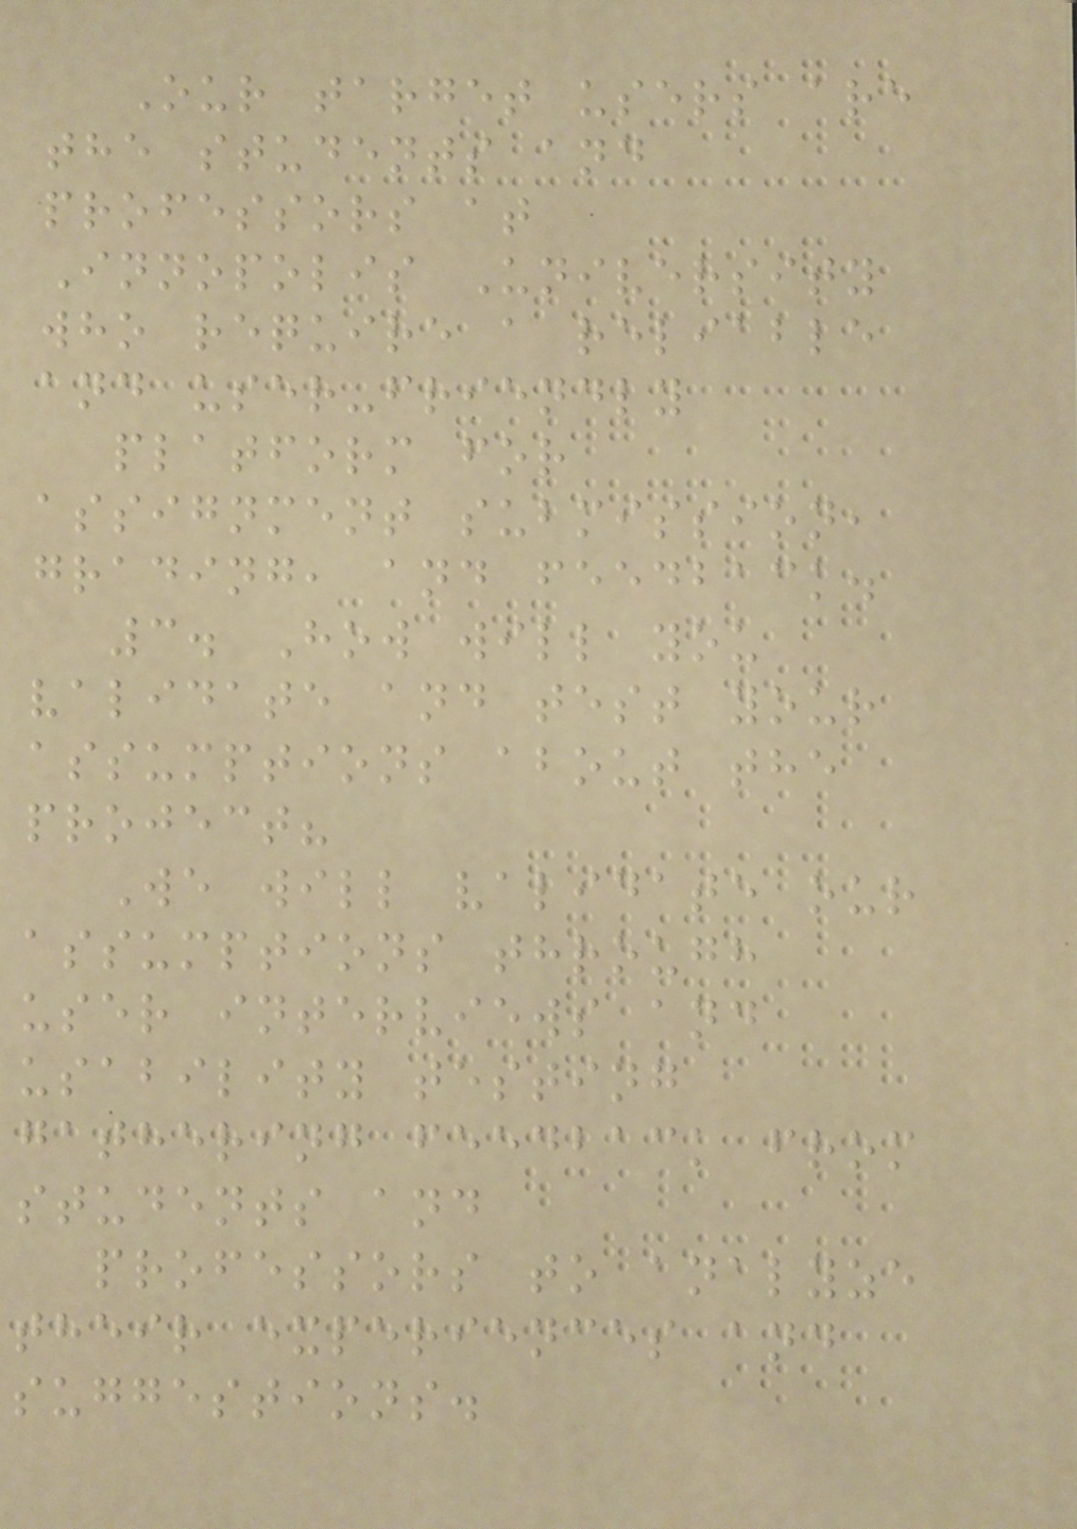Our target users are
the students and
professors at
Innopolis University
who require a reliable
and user-friendly
platform for
assignment submission,
grading, and feedback.
3. How will you
validate and test your
assumptions about the
project?
We will validate our
assumptions through
user interviews and
usability testing
gathering feedback from
students and
professors to analyze
their experiences and
suggestions.
